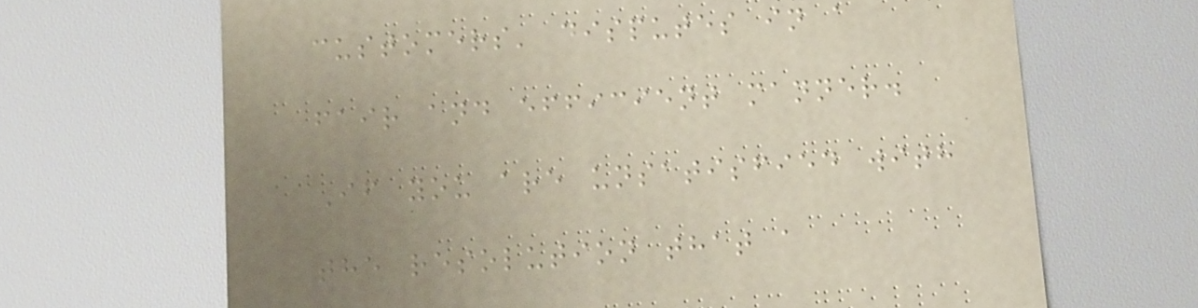customers' disputes in a
fair and efficient manner.
If you are unsatisfied with
the resolution that a
